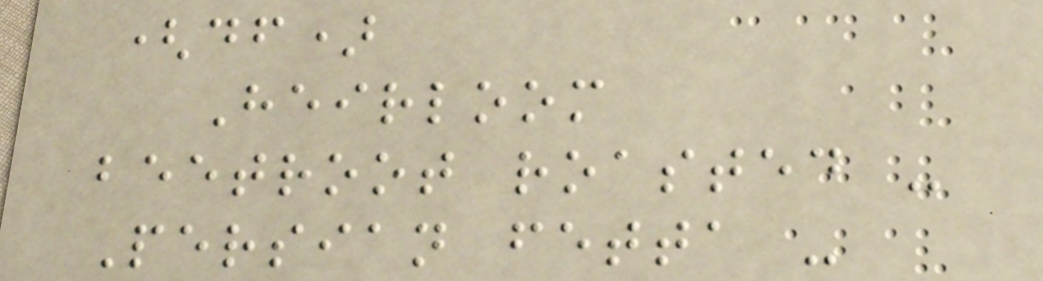(df)
Heirloom
beetroot roasted -
Persian fetta -
